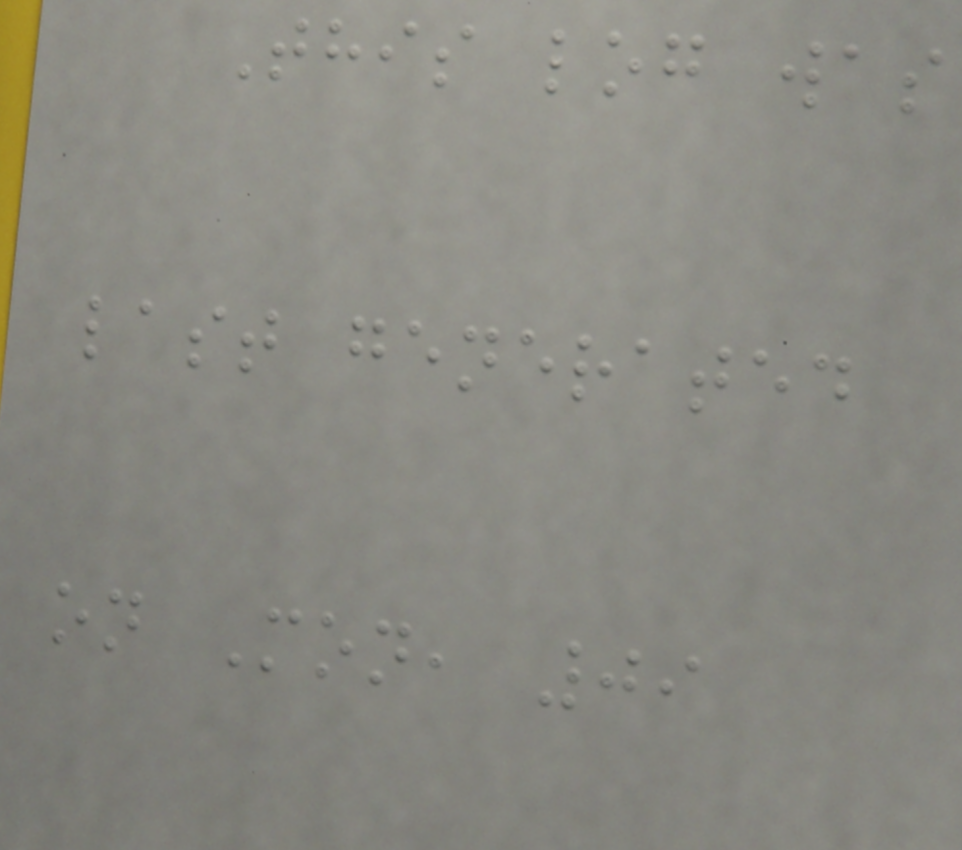This log was
last generated
on Mon, 09
